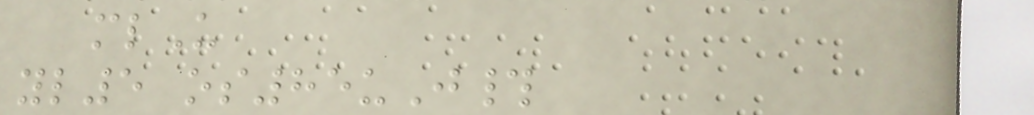mlU
yl5 os85uJ#
